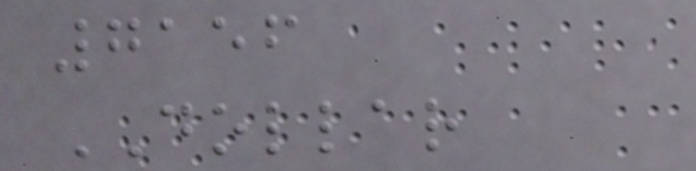7156
DOLLAR
